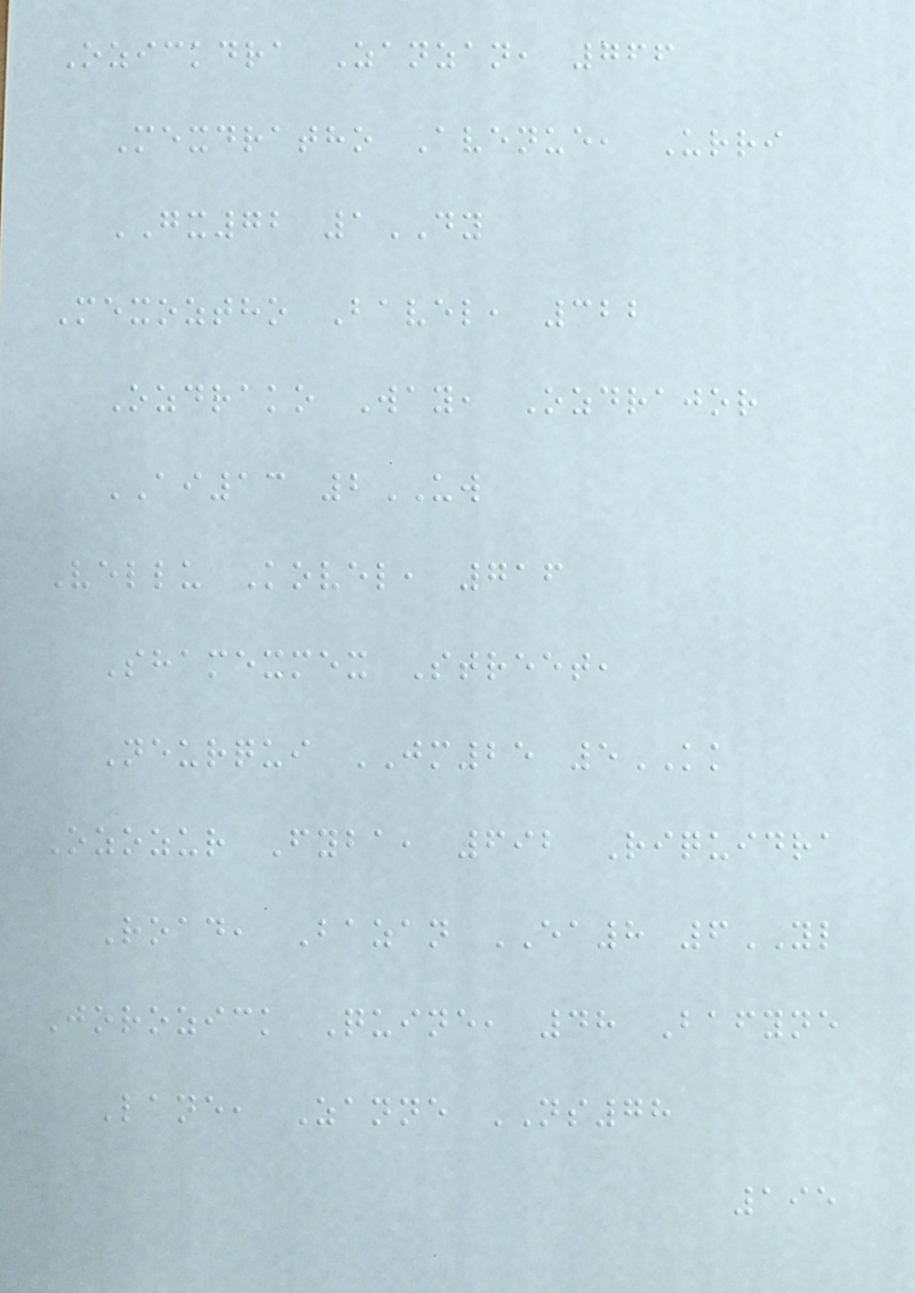Ozickdra Zanzan, 766
Mexdratho Avenue, Urri
GX72 1DY
Mexoztho Bavel, 322
Ozdrako Way, Ozdrajor
AI13 2UW
Vellu Kovel, 716
Shamexmex Street,
Neurqui JM25 5KK
Ozozur Fyba, 692 Riquidra
Road, Bazan EA8 6YL
Jorozick Quine, 48 Bafyne
Lane, Zanne NS78
195
